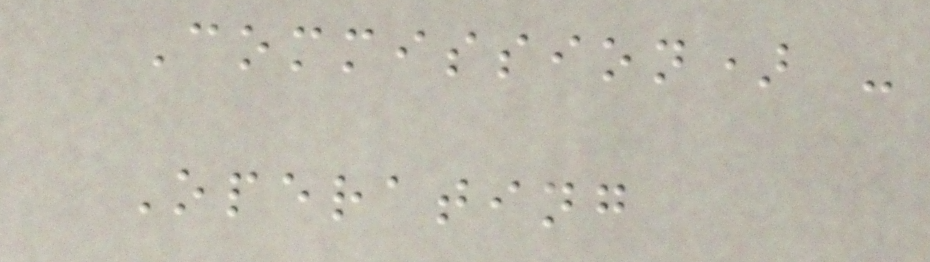Commission) -
Operating
